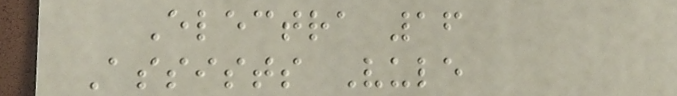Electra 16
Assists Vule
